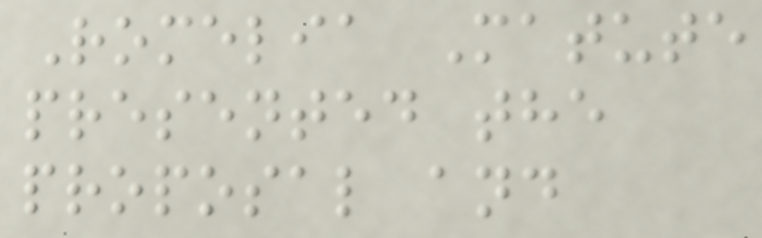Romelia Matute
presented the
proposal and
